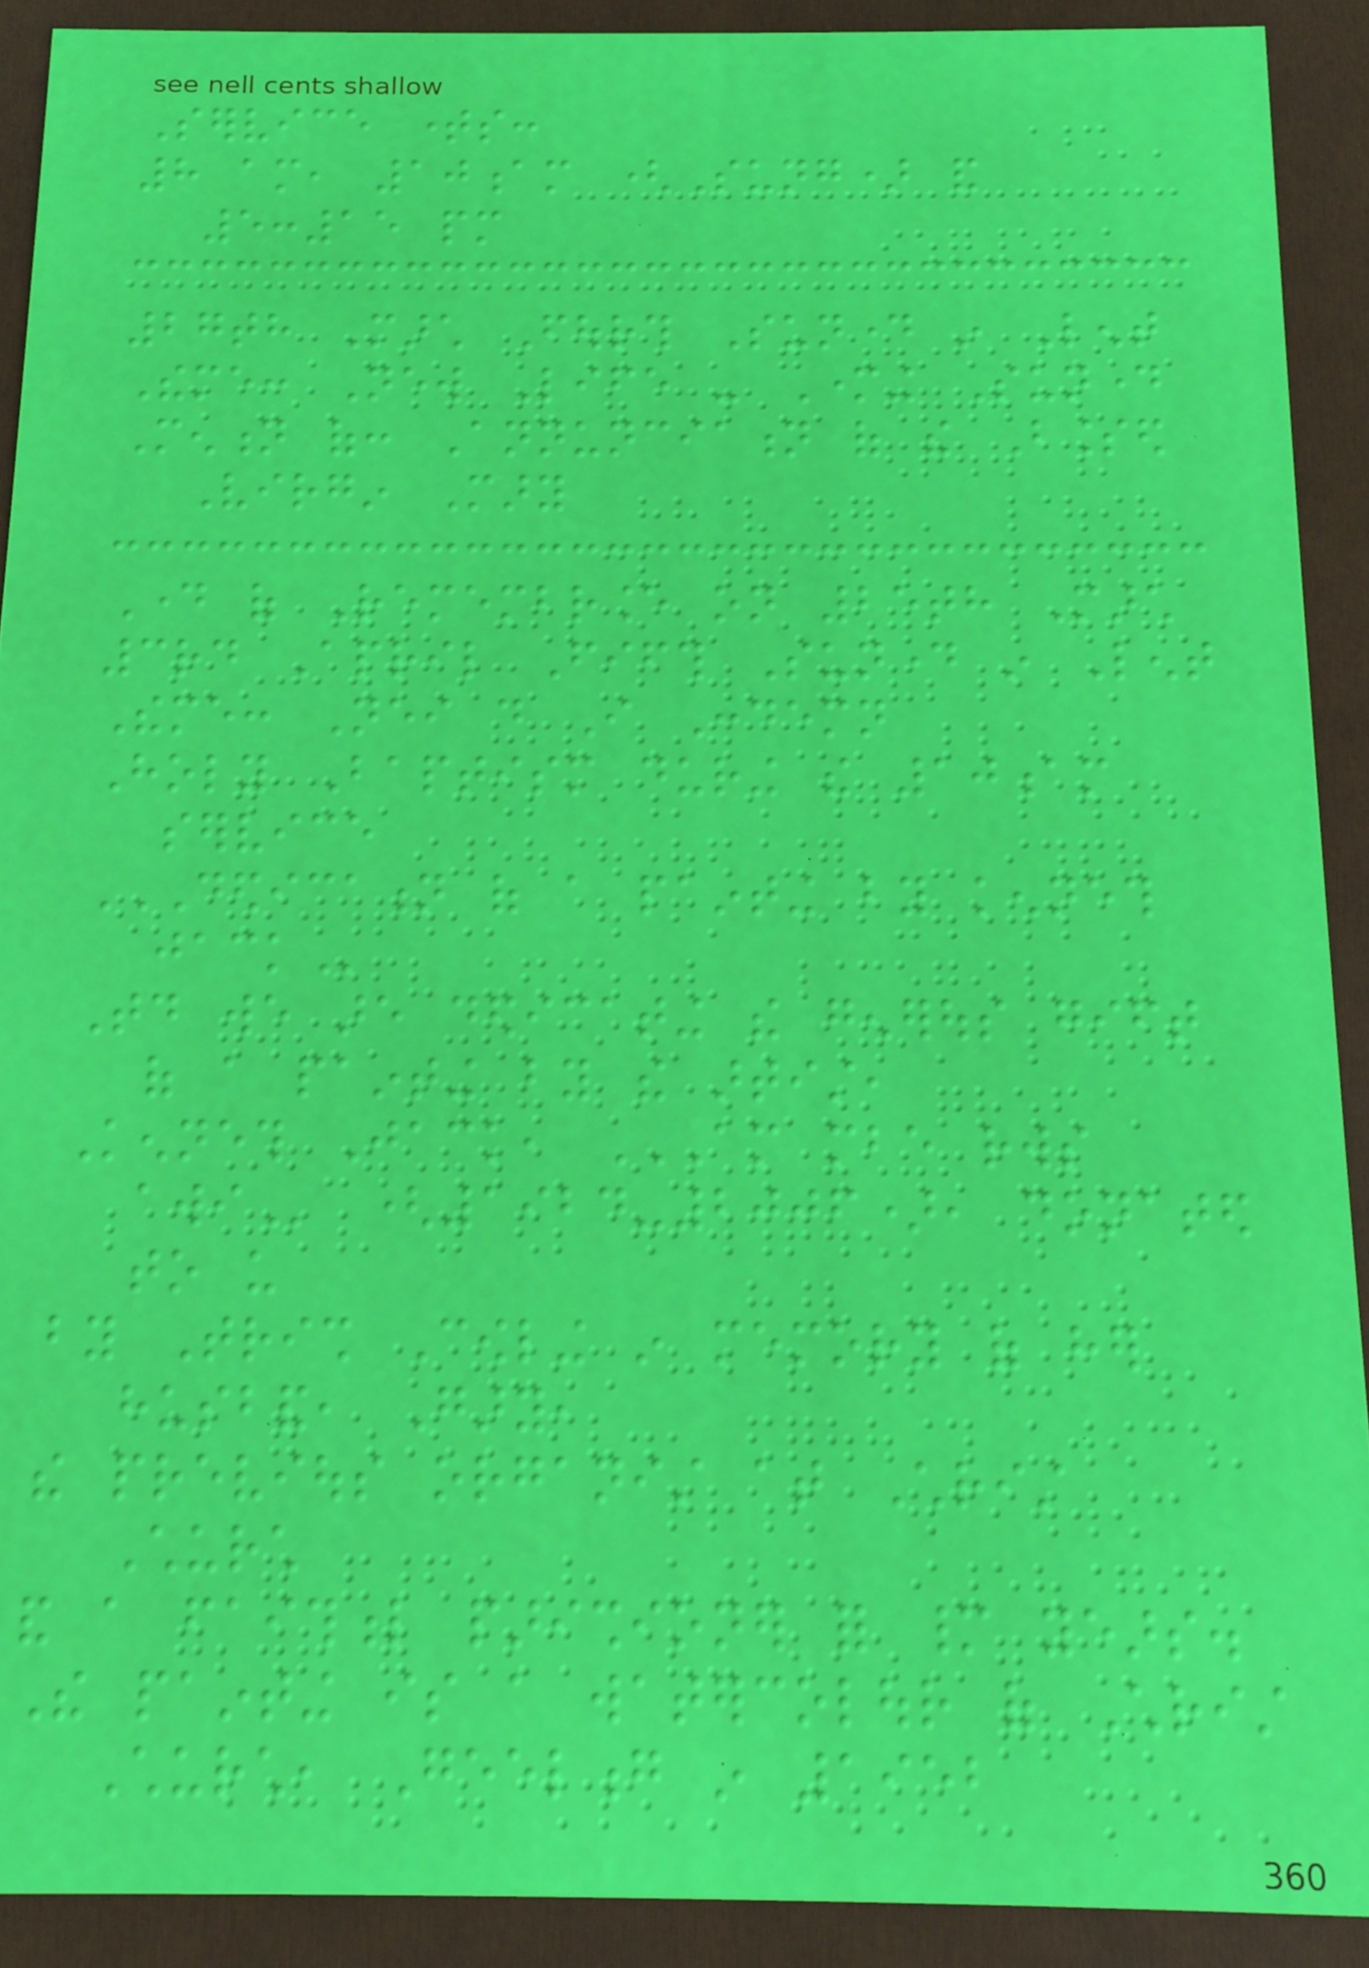Service times:
8 am, 10am (Sung) and
5:15 pm
27th March Fourth Sunday in Lent
Theme: New Life - Mothering Sunday
Mention of: Annunciation of the Blessed
Virgin Mary
Day of Remembrance on 25th March
3rd April Fifth Sunday in Lent
Theme: Neither do I Condemn
Holy Baptism during the 10am
service
DEDICATION OF A PAINTING BY KENNETH
JACK
Today we are dedicating the generous gift
of a painting by the artist,
Kenneth Jack, AM MBE RWS
AWI (1924-2006), donated
to us
by Trish Cowling in memory of her
husband, Gary,
the previous organist at Christ
Church
and a faithful parishioner for many years.
The painting is a watercolour of Christ
Church, Geelong in 1952
